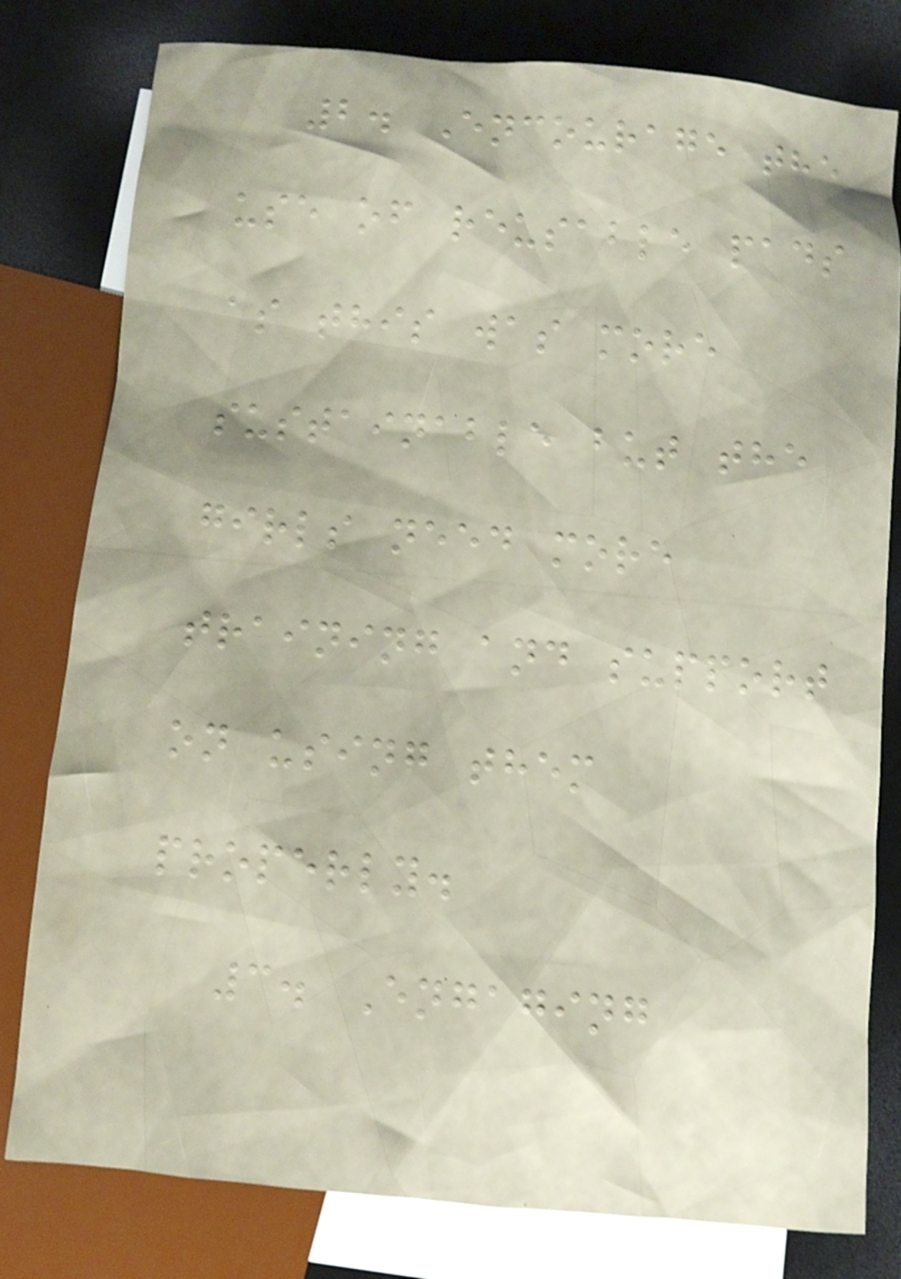2. Encourage the
use of reusable pads
as this was more
sustainable but the
girls need more
training and support
on using them
properly.
3. Engaging
